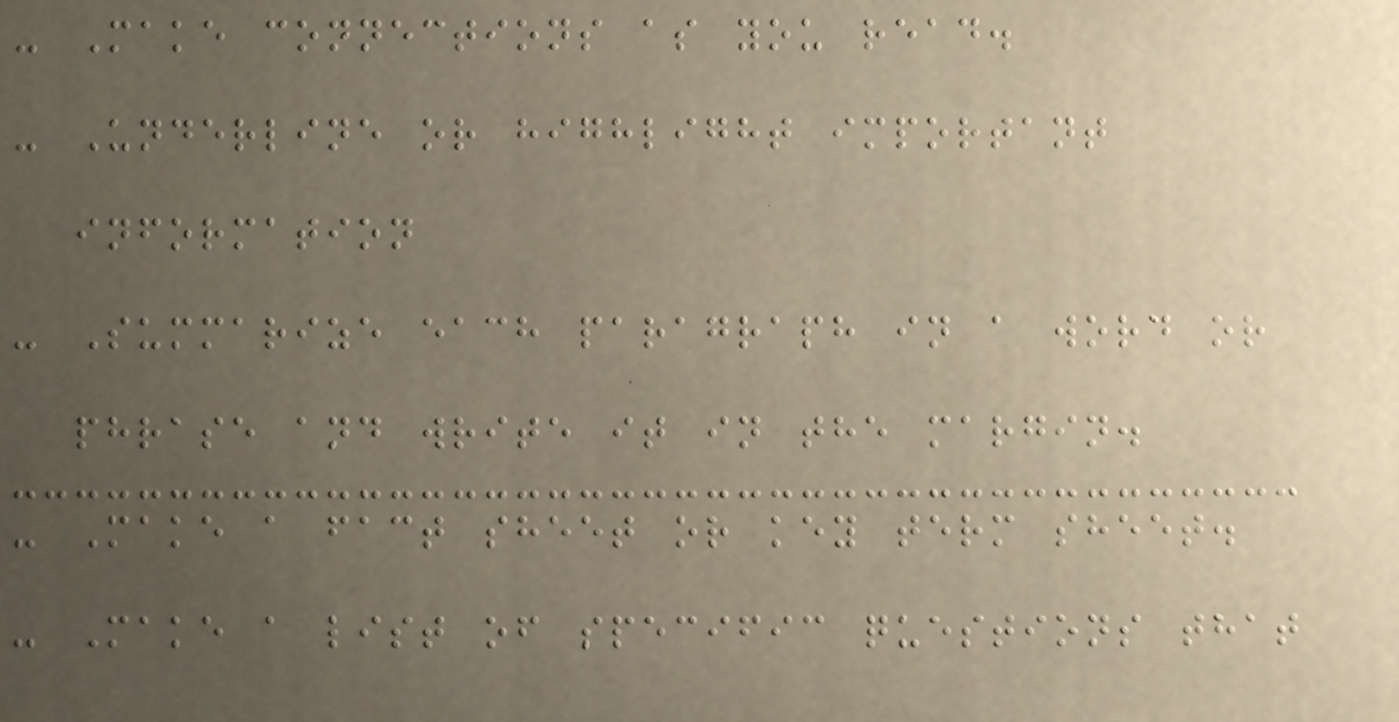- Make connections as you read.
- Underline or highlight important
information
- Summarize each paragraph in a word or
phrase and write it in the margin.
- Make a fact sheet or key term sheet.
- Make a list of specific questions that
